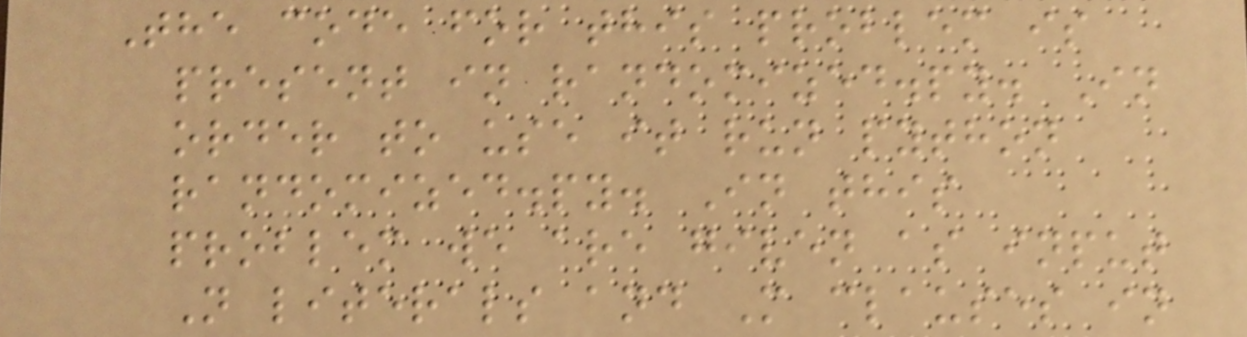The code for this problem is
present in randomized.py. In
order to use it run python
randomized.py. In this
problem we are given as input
N literals and M clauses in
